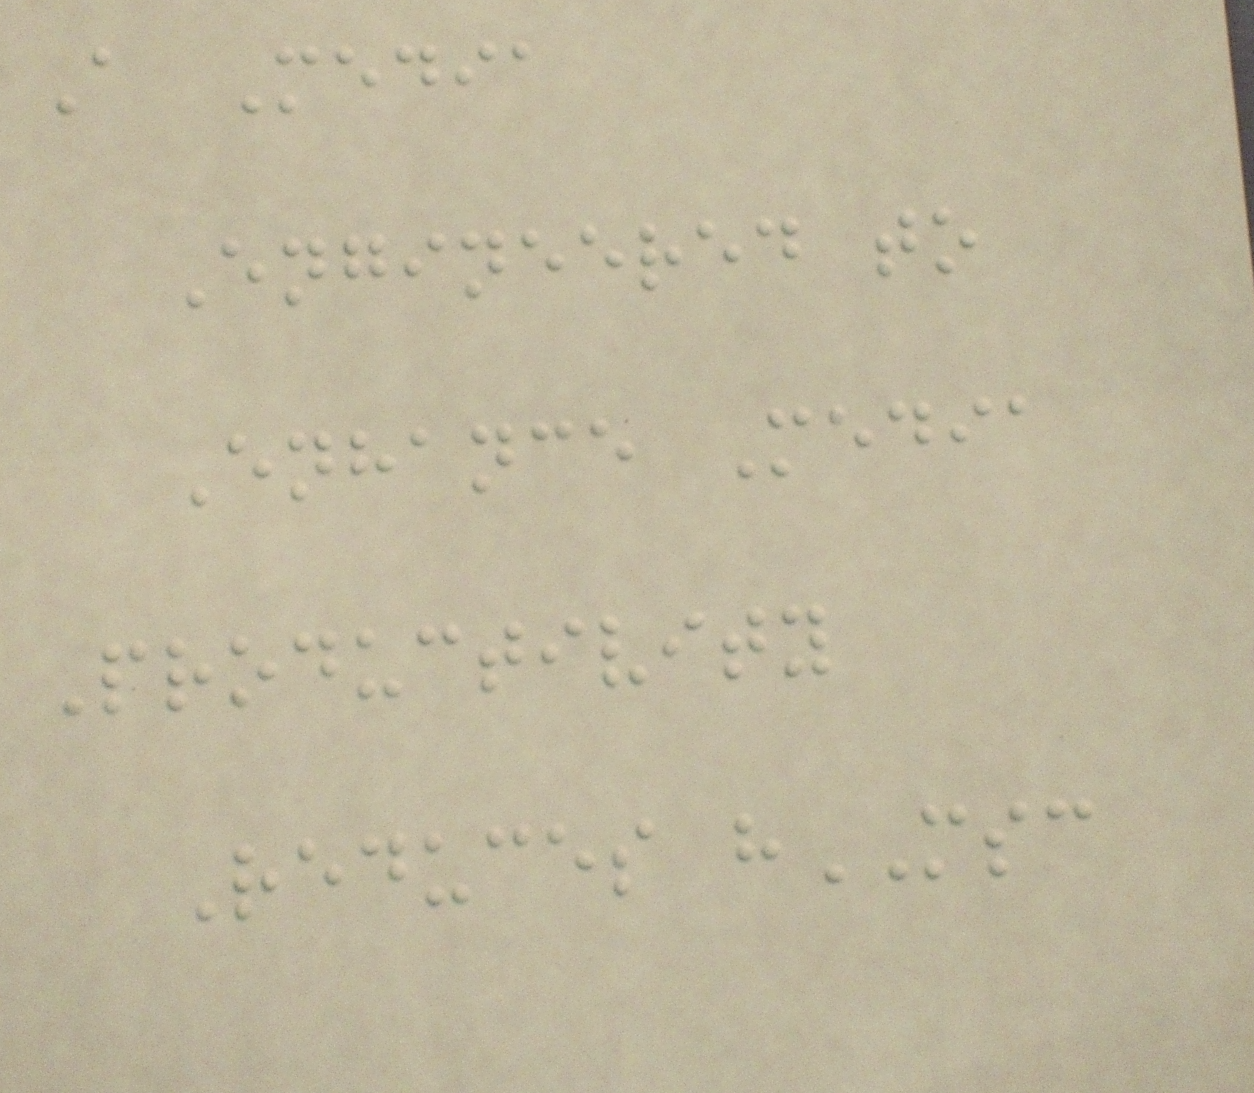A Media
Engineered to
Enhance Media
Productivity
Reduces hMSC
